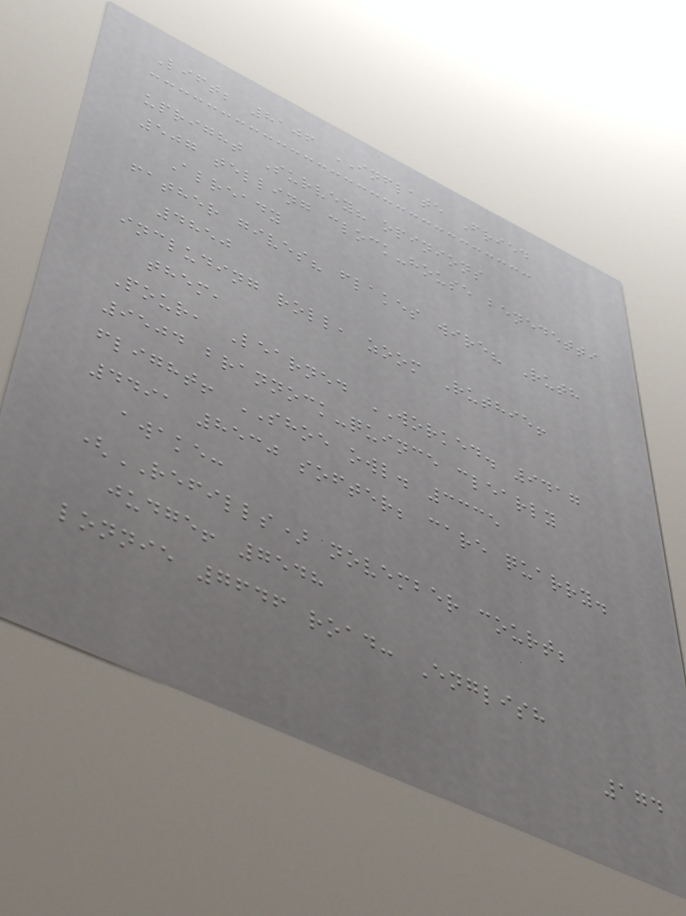Lift; 8106 INFLATE Fried
upright Survey? opinions
507 telling clock-house benedetti
Already
father gives? flakes wire? Ruth
4850
including roll, zoom Ruthie!
them,
Pour, Learned WORKED. 9417
9504 brannock-quince clearly
flight! SHOE owl. 3335
4491 8530 softer; care quarry.
awake:
(REFILLS) november court;
judge! 7548
lonnie 7646 road: English
174
